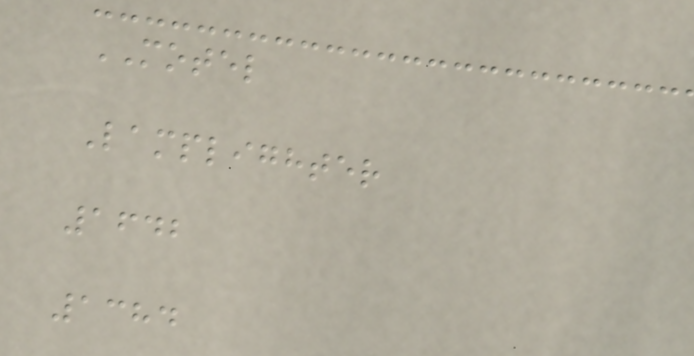MOTEL
Lamplighter
1642
1384
